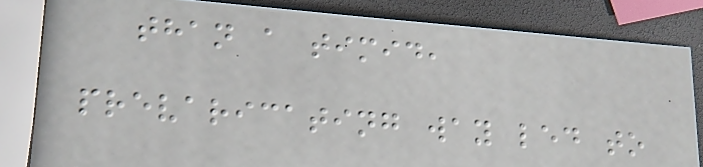than a timid,
prevaricating way led to
